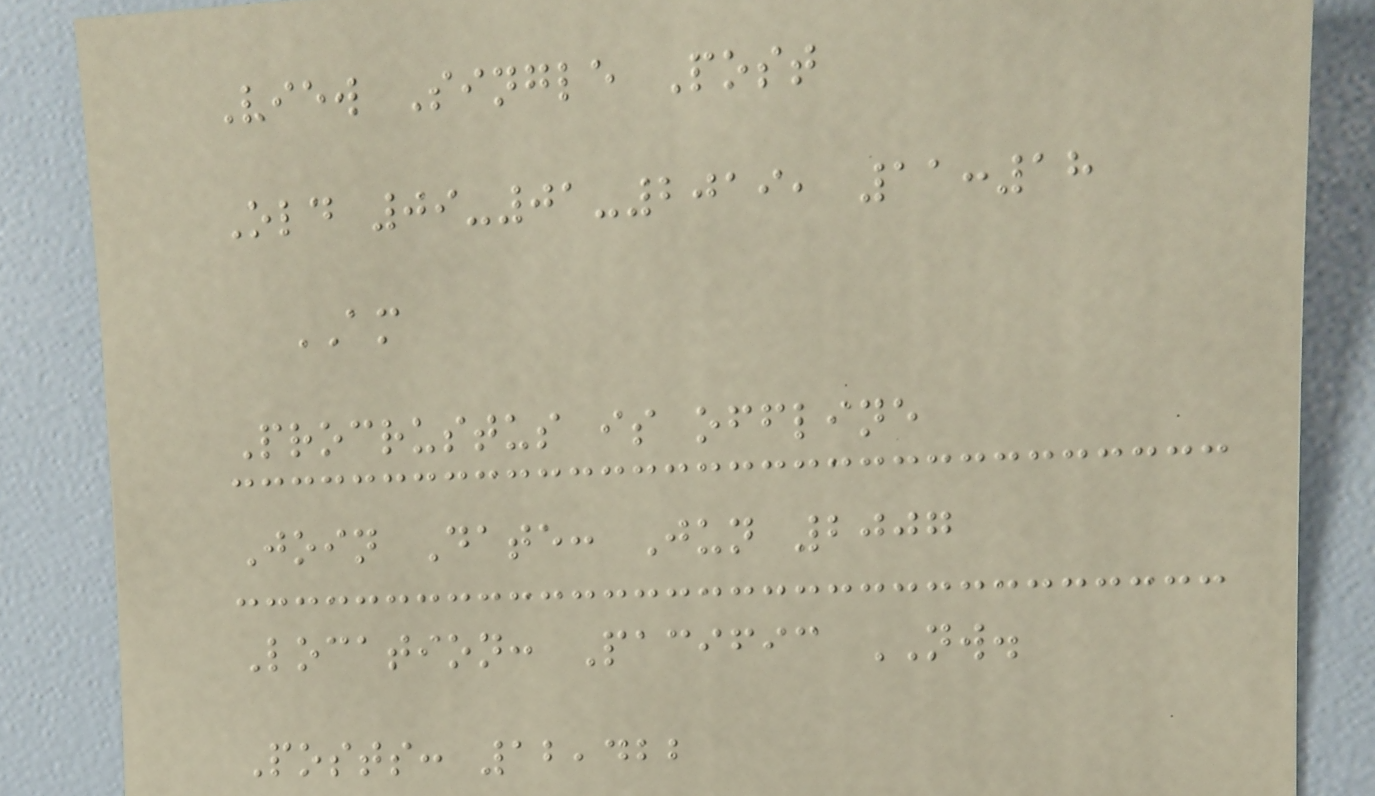View Single Post
Old 09-01-2019, 11:18
AM
Procrustus is offline
Join Date: Jun 2007
Location: Pacific NW.
Posts: 12,422
